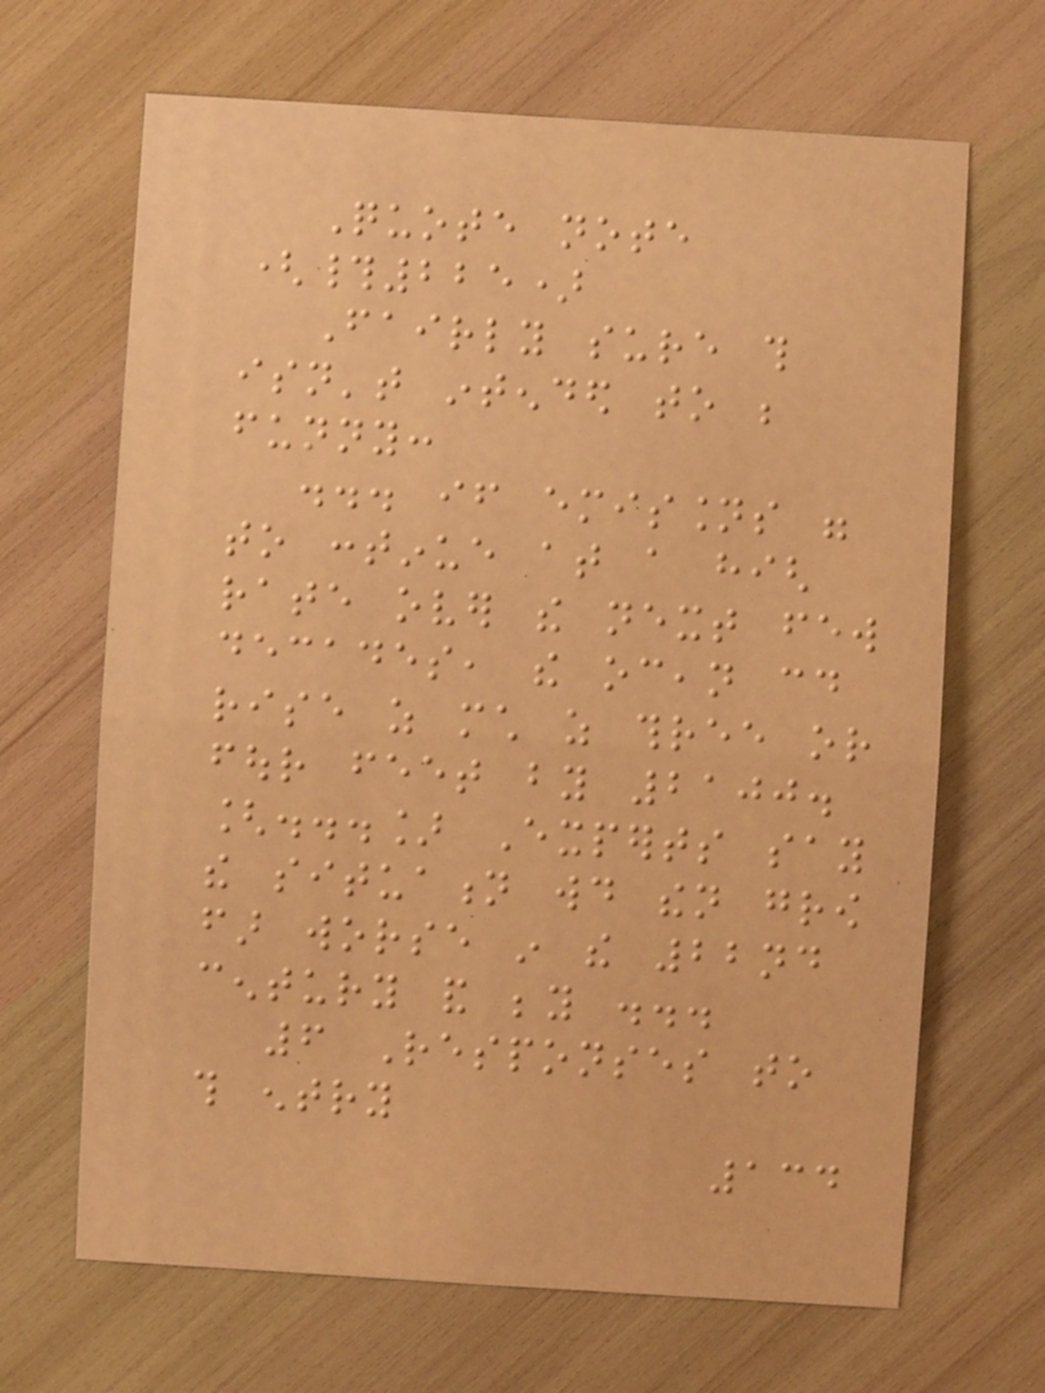Quote note
(#225)
Fairly sure this
isn't intended to be
funny:
... if emissions were
to continue at a high
rate over the next few
decades, the ocean could
rise as much as three or
four feet by 2100.
[...] Experts say
the situation would then grow
far worse in the 22nd
century and beyond ...
6 Responses to
this entry
134
